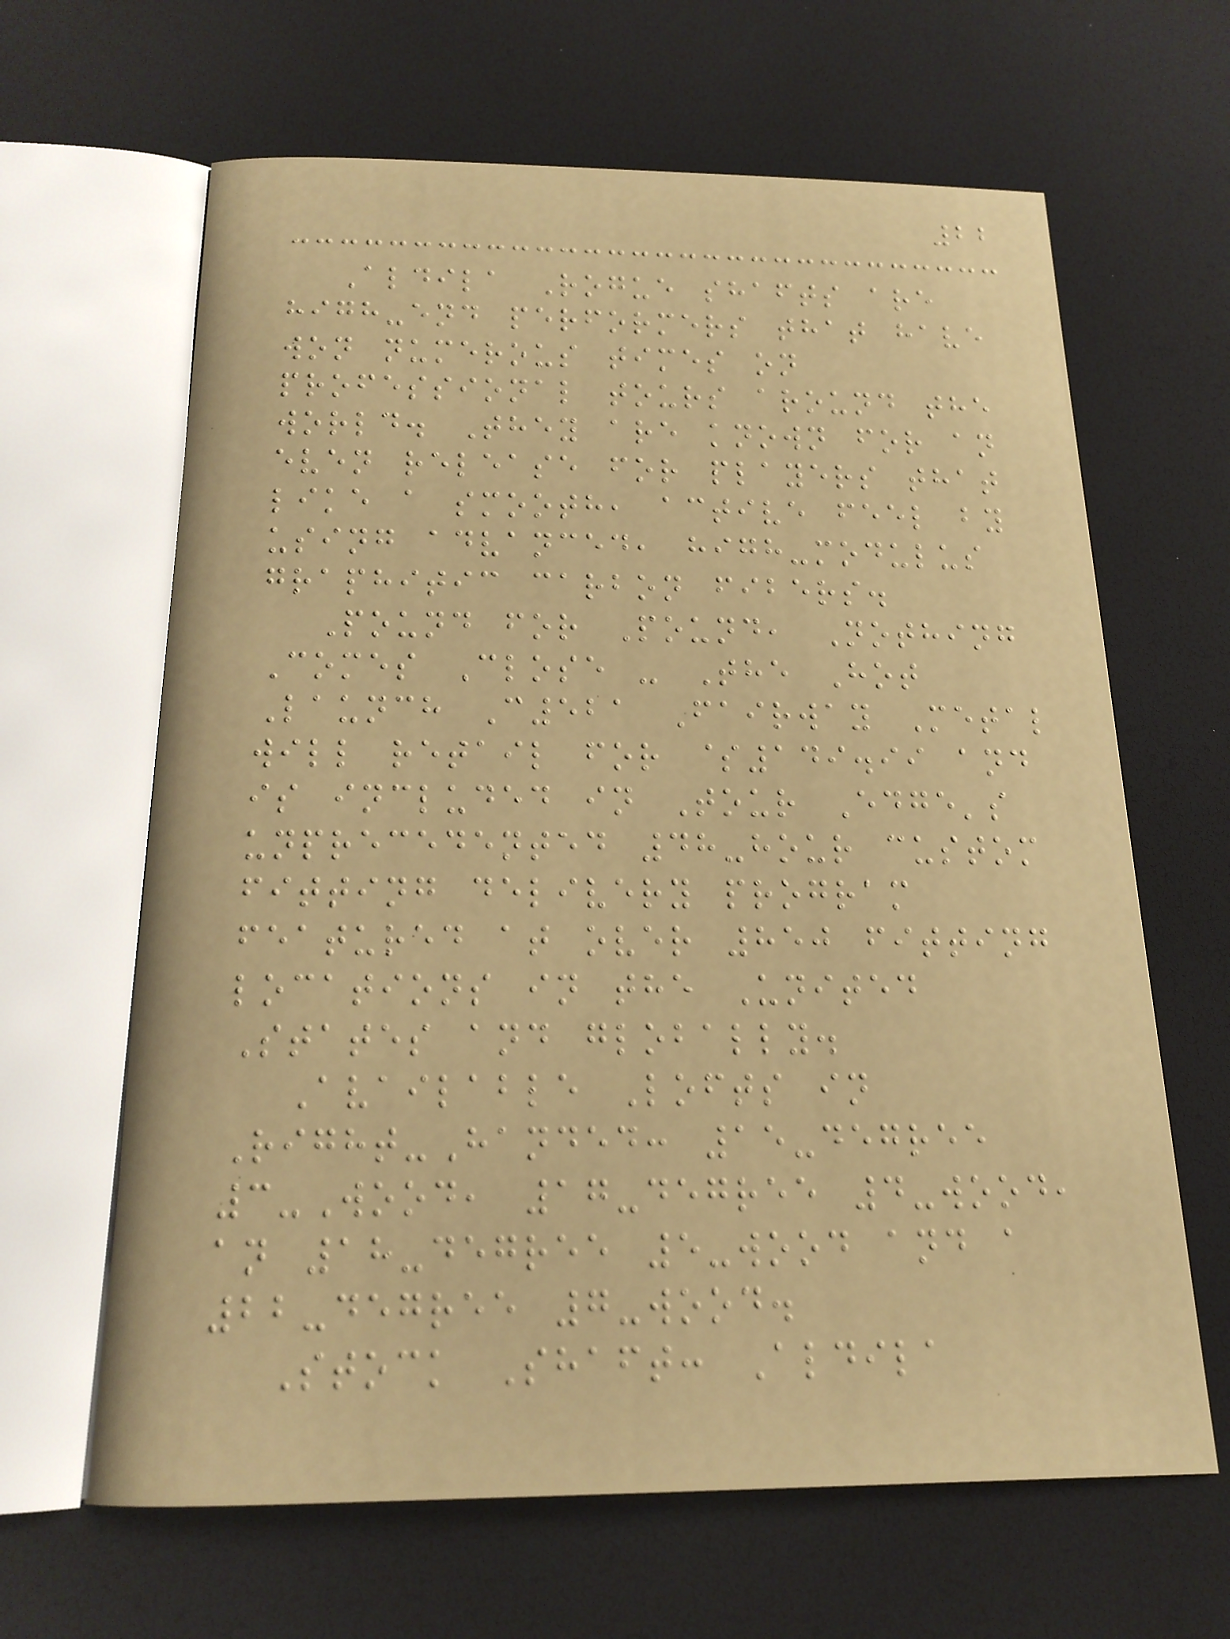22
Aldila Rogue shafts are
high-end performers that have
won numerous times on
professional tours around the
world. They are known for an
even release for players that
like a smooth, active feel by
using advanced, high-modulus
graphitic carbon fibers.
Pound for Pound, Nothing
Comes Close - The Hot
Launch C521 Fairway Metal
will retail for $149.99 and
is included in Tour Edge's
unprecedented 48-hour custom
fitting delivery program
featured at over 850 fitting
locations in the United
States and globally.
Available Lofts in
Right-Handed: 15-degree
3-Wood, 17-degree 4-wood,
an 18-degree 5-wood and a
22-degree 7-wood.
Stock Shaft: Aldila
